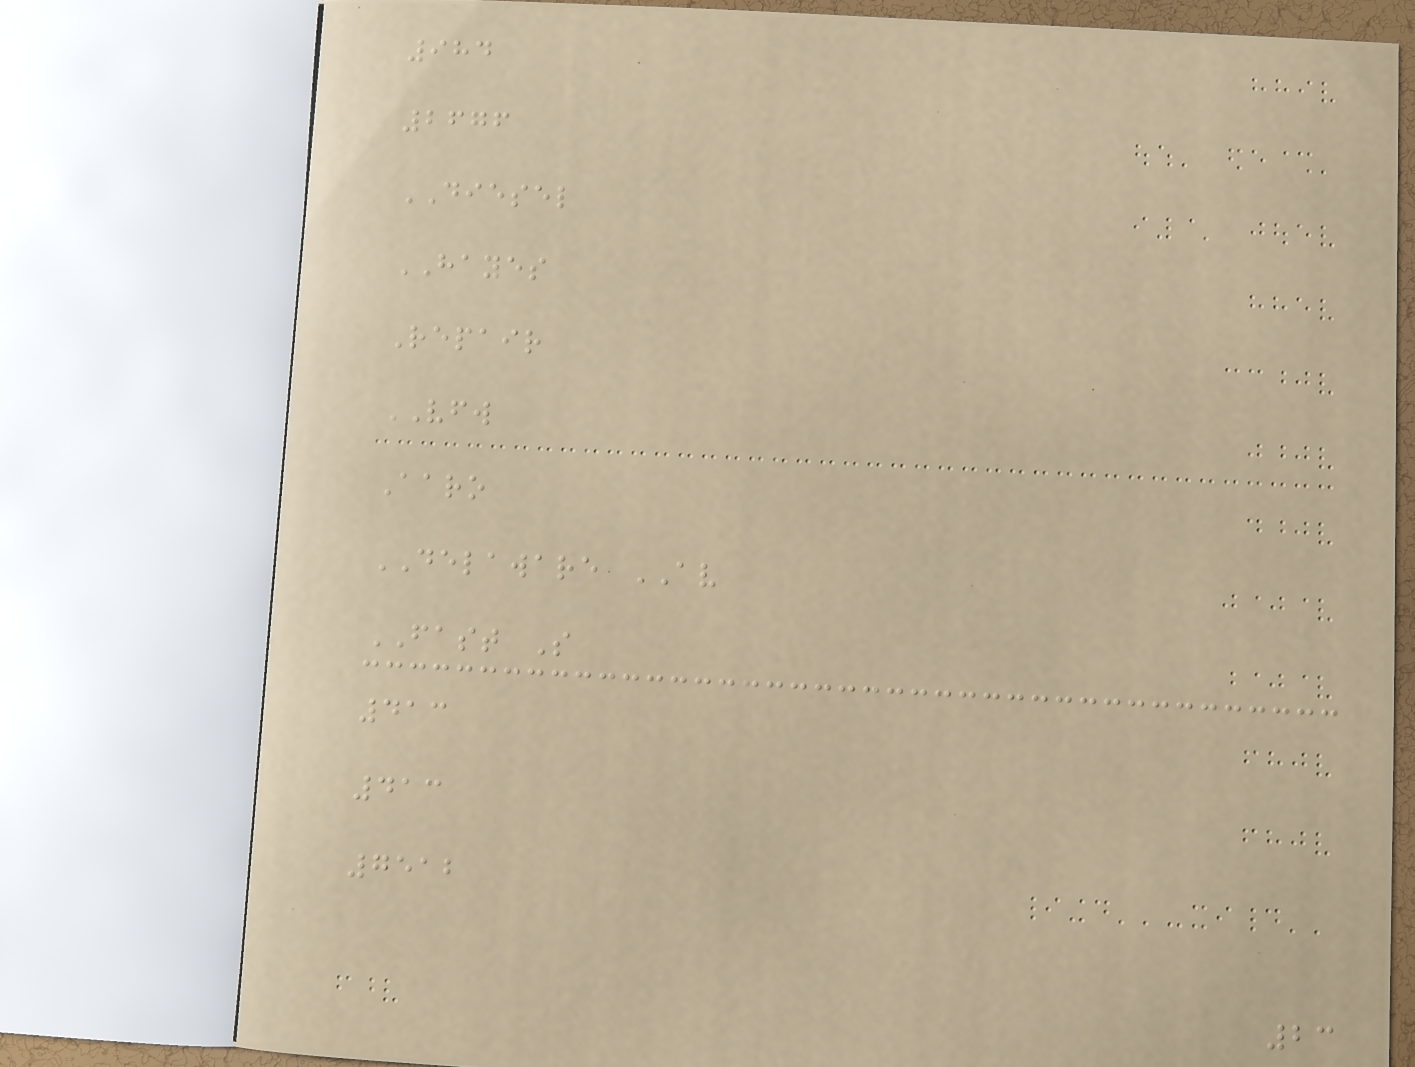984
2676
DIESEL
HAYES
Repair
VFW
Aaro
DELAWARE AV
FAST S
413
413
7512
23
